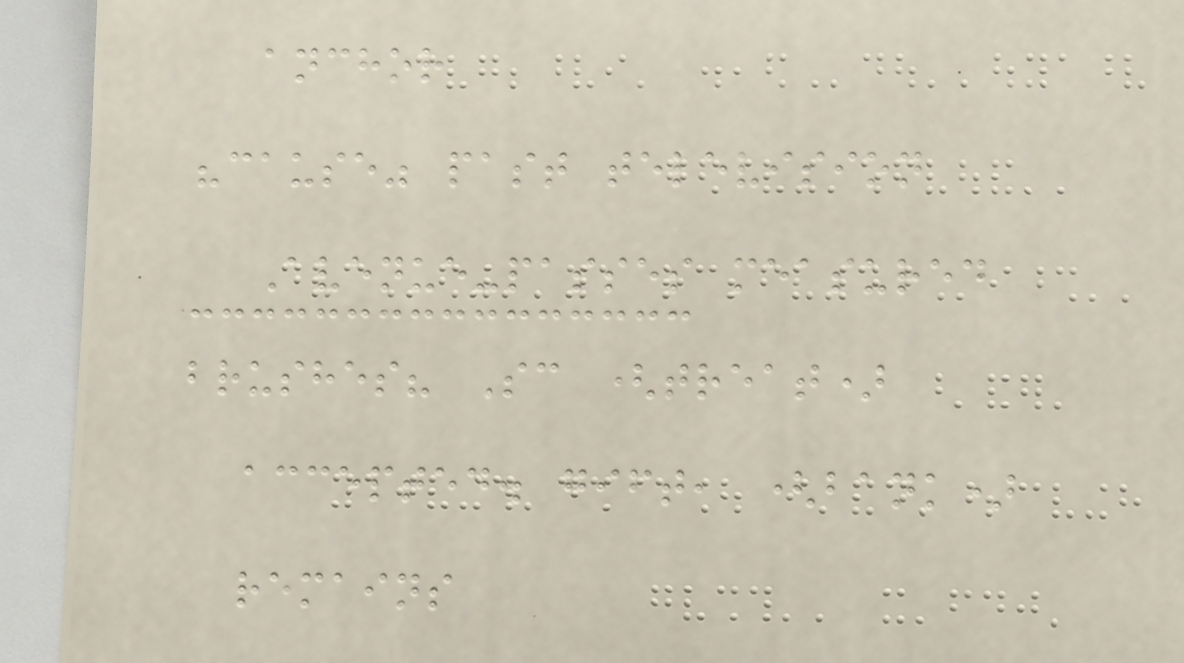anchor
"cause" past television
Avenue-passes measured
brushes? Sc (treat)
accepted. gift, (bank)
remains
